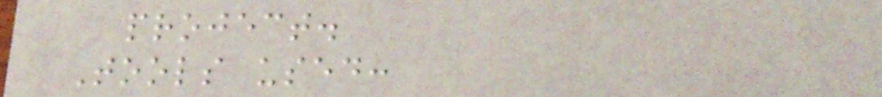project.
Tools used:
